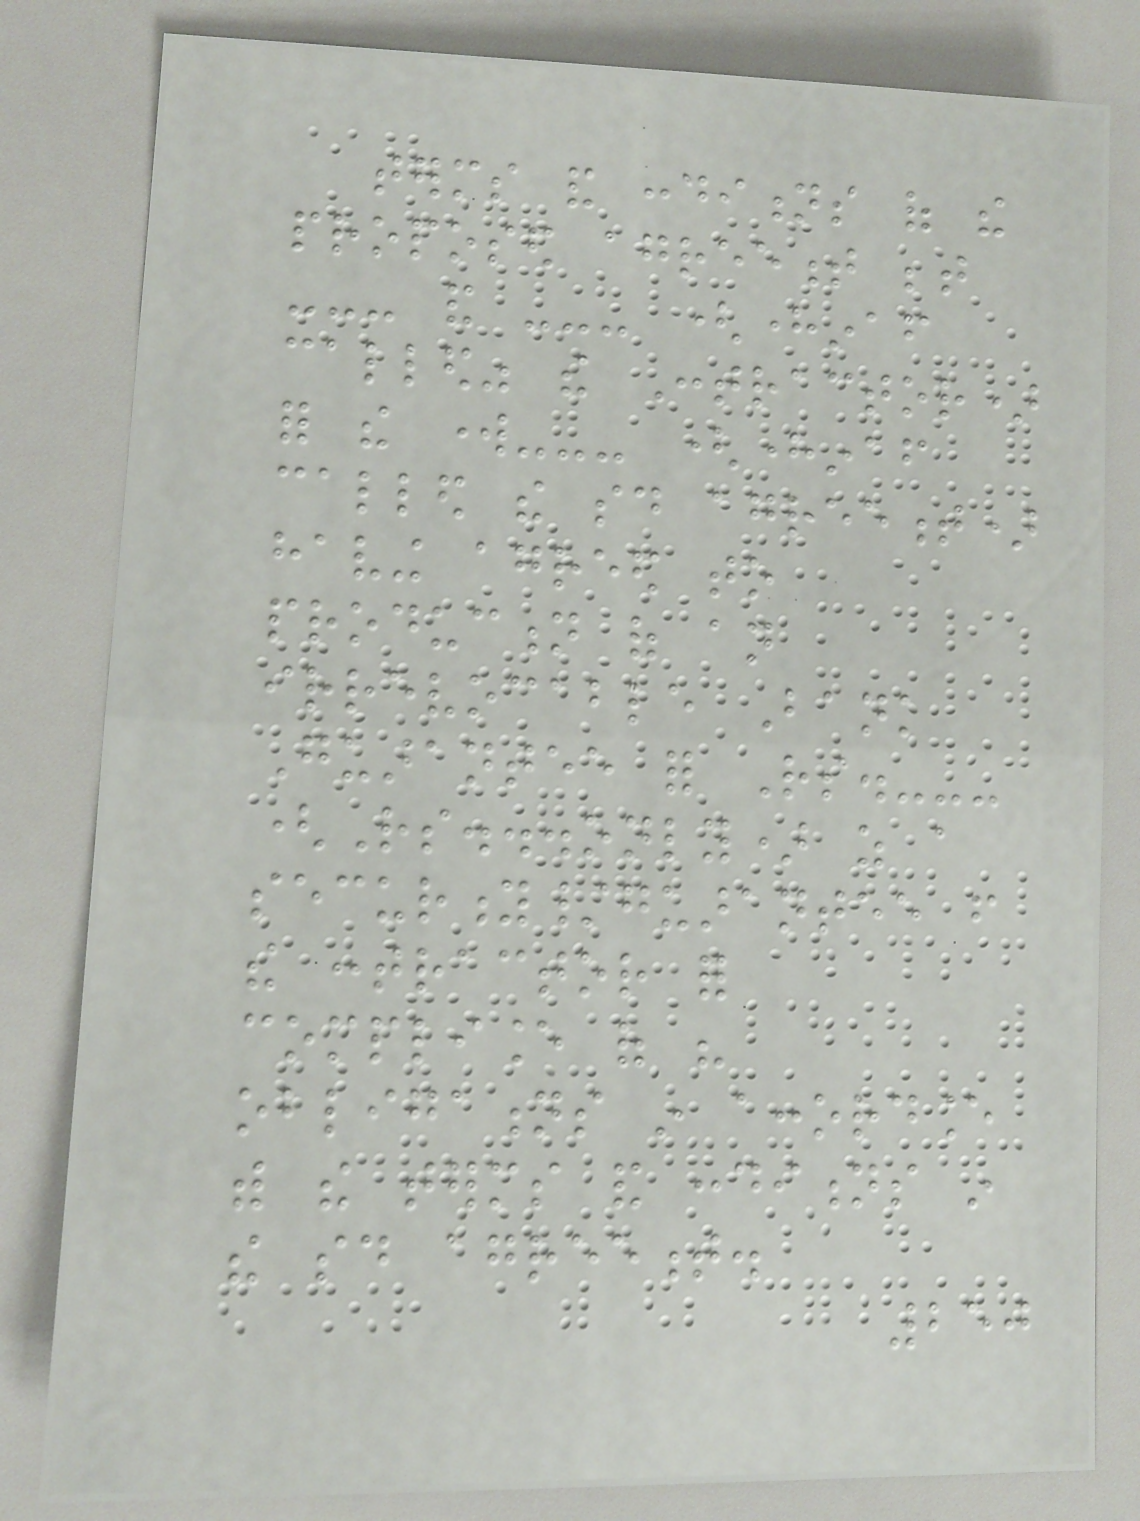terms and conditions of the
proposed agreement between
--- and --- (hereinafter
called" the Contractor)
for the work--- (hereinafter
called the said agreement)
having agreed to
production of an
irrevocable Bank
Guarantee for Rs.---
(Rs...only) as a
security/guarantee from
the contractor for
compliance of his
obligations in accordance
with the terms and conditions in
the said agreement.
250
